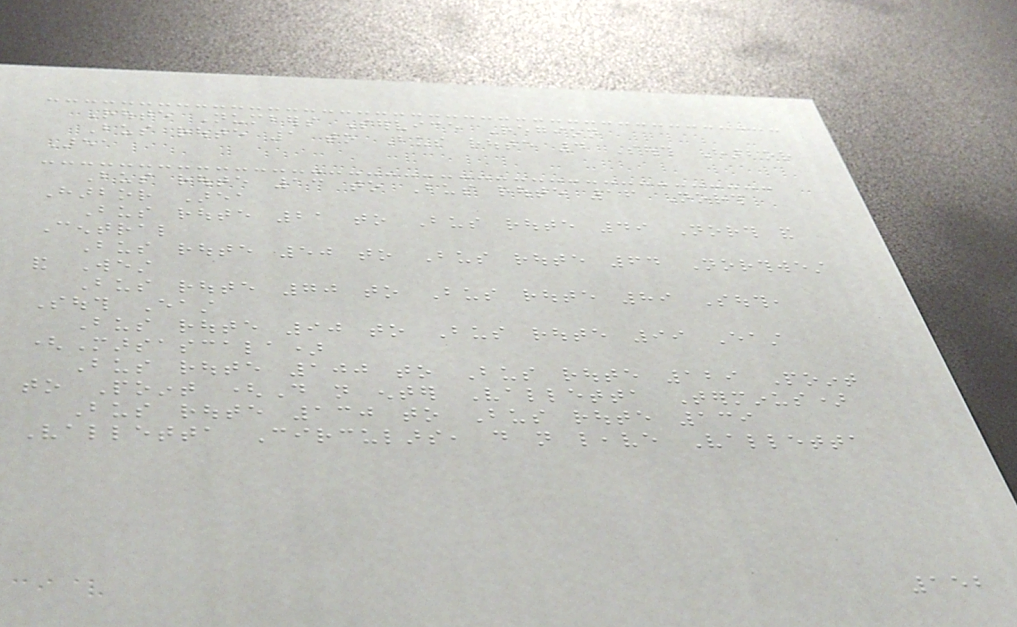Route Numbers Service Region
Bus route 1 to Bus route 4 South Harbor
Area
Bus route 13 to Bus route 16 North
Harbor Area
Bus route 21 to Bus route 49 North and
Central
Bus route 50 to Bus route 64 Northwest
and West
Bus route 70 to Bus route 89 South,
South East
Bus route 90 to Bus route 99 East
(Marsascala)
Bus route 100 to Bus route 129 Point
to Point (Do not enter Valletta Terminus)
Bus route 130 to Bus route 139
Valletta Circulars, do not leave Valletta
152
